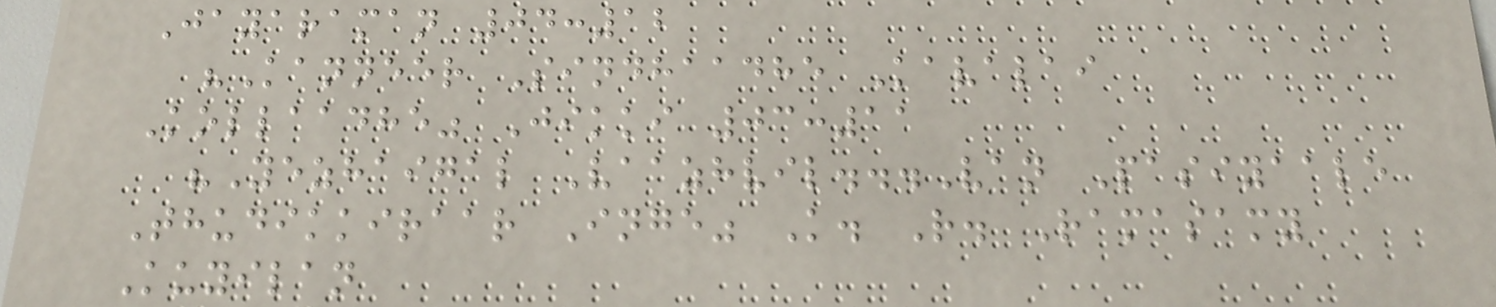Jayaraman 04:12
"Kanneer Sindhaadhe Kavalai
Kollaadhe" Jikki 03:11
"Yezhaigal Vaazhvil...Van Pasiyaale
Thudikkiraar Inge" K. R. Ramasamy
Kuyilan
